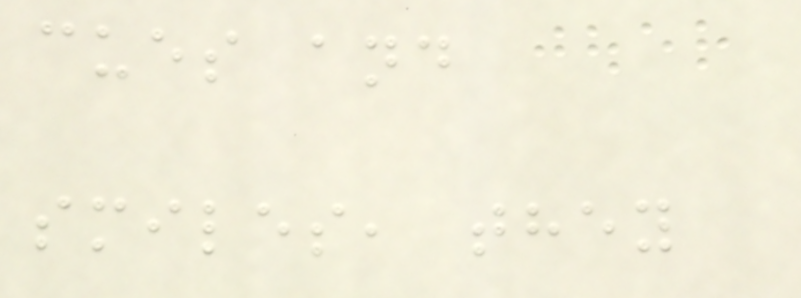cues and
smiles, they
